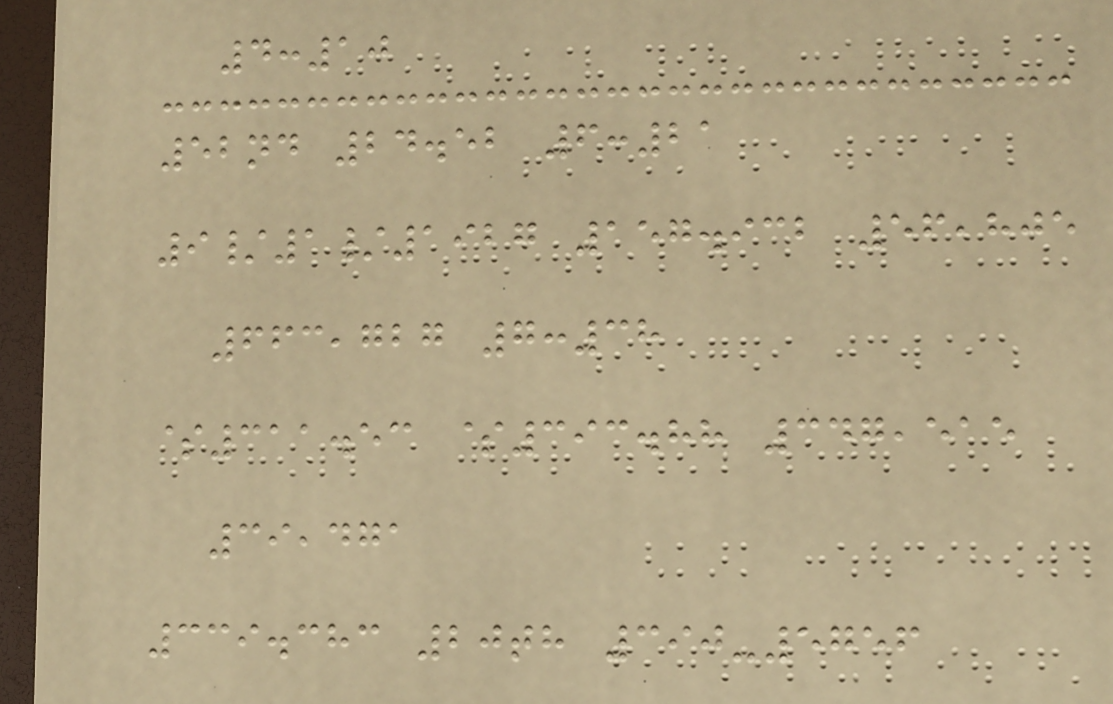4:10
52nd 24.52 6:21
9/1/1927 157.932 56,805
663,727 7:38
$311.53 $393.88 347,515
39,471
339.383 20th 390-5756
